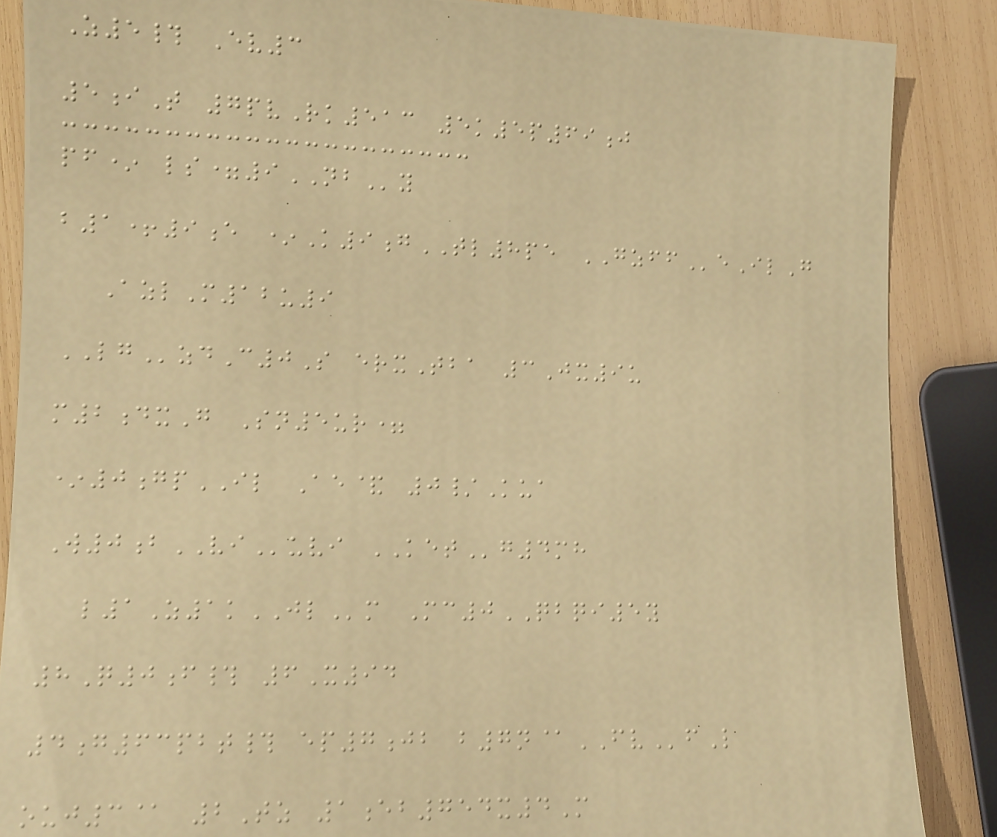Z5# Ev3
5iT 7pvRk513 5k5p69j
pf* ls=9NBy
b1+9e *K9gTL8pe GZFFeIlG
AzlM12u9
LGzdC0S erxTba 3Jx9u
m2dxG Sn5ur=
*0gpIL Ae& 0/Kua
W0bVIuvi KETg4mh
l1Z1kJLm Mc0QBQI5y
8Q0f# 6X94
4g63pbt# ep7jb b7n@FVfL
ouj3@ 2Tz 1eb754x4M
